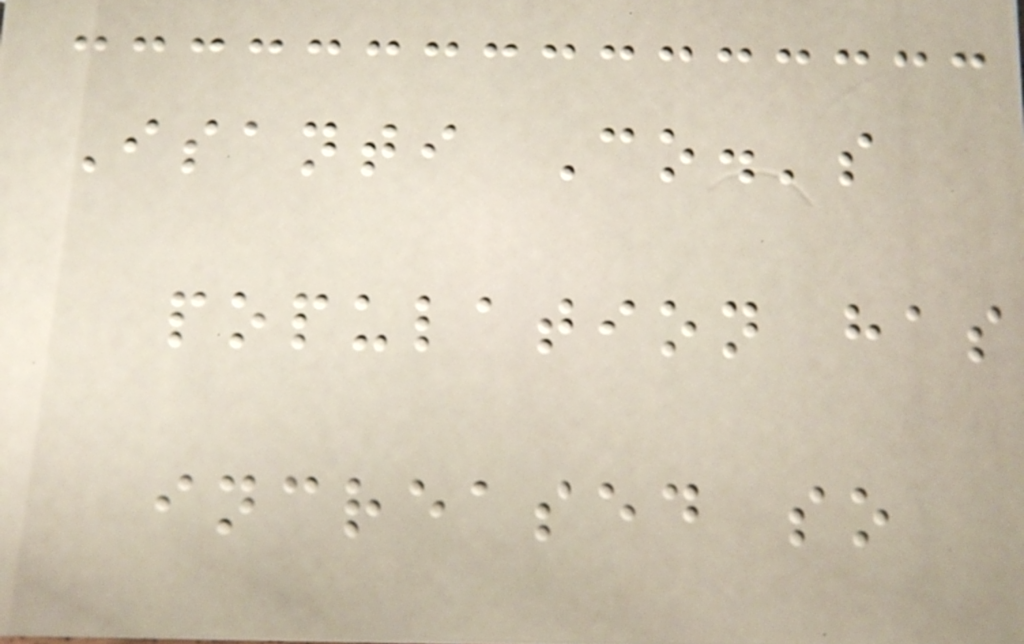Isanti Co.'s
population has
increased so
